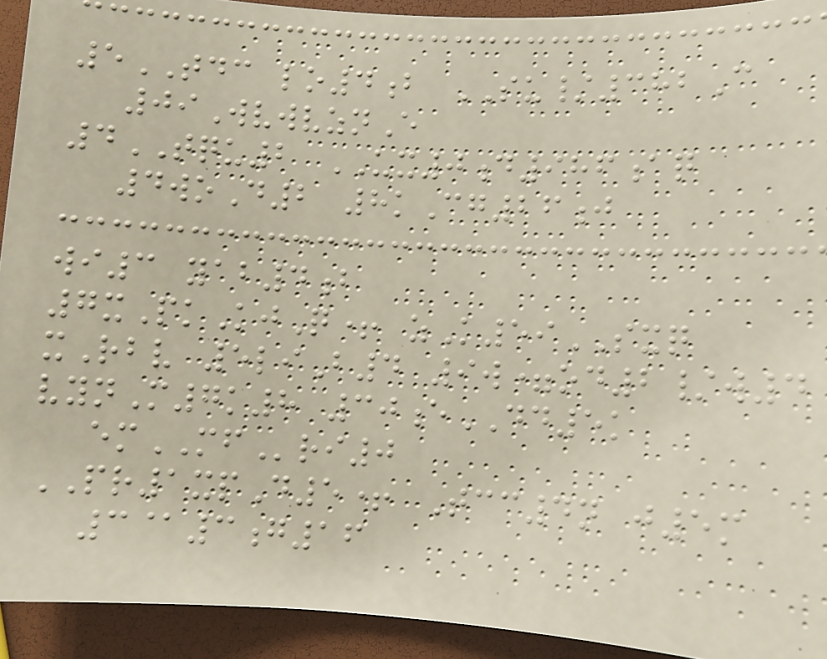5TDC lo4b SU/382C
09WvwvznE
4TQU2 UX0d986aq
4woD2 8kCg26j
wi3 yab4b
7xPkKjQ+ zK59SXQ
xRbv 5liB4 9w=od2/w4
vynM7k8 30eDD5k
emMFri0
PR1xpD5+ Tcc4n j5m
3@3g16
